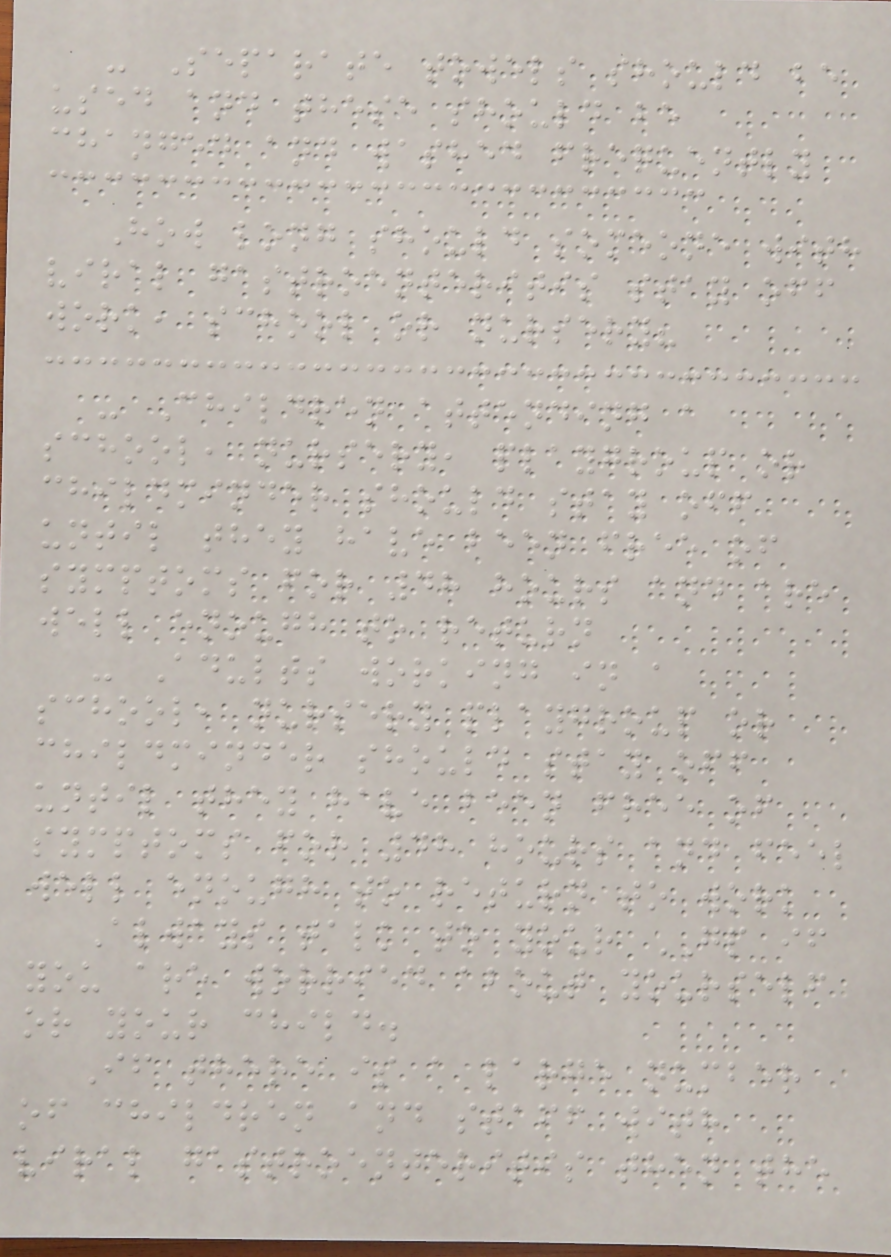- Separate towels should be
used and these should be
changed and washed frequently
How long should someone with
viral gastroenteritis stay off
work, school or nursery?
- Children attending a
school, nursery, playgroup or
childminder should stay off
until they have been free of
symptoms for 48 hours and are
well enough to return
- Adults working in a
school, nursery playgroup or
childminder should stay off
until they have been free of
symptoms for 48 hours and feel
well enough to return to work
Always talk to your GP if
you are worried about yourself
or your child.
If there is a large number
of children and staff with
viral gastroenteritis then the
